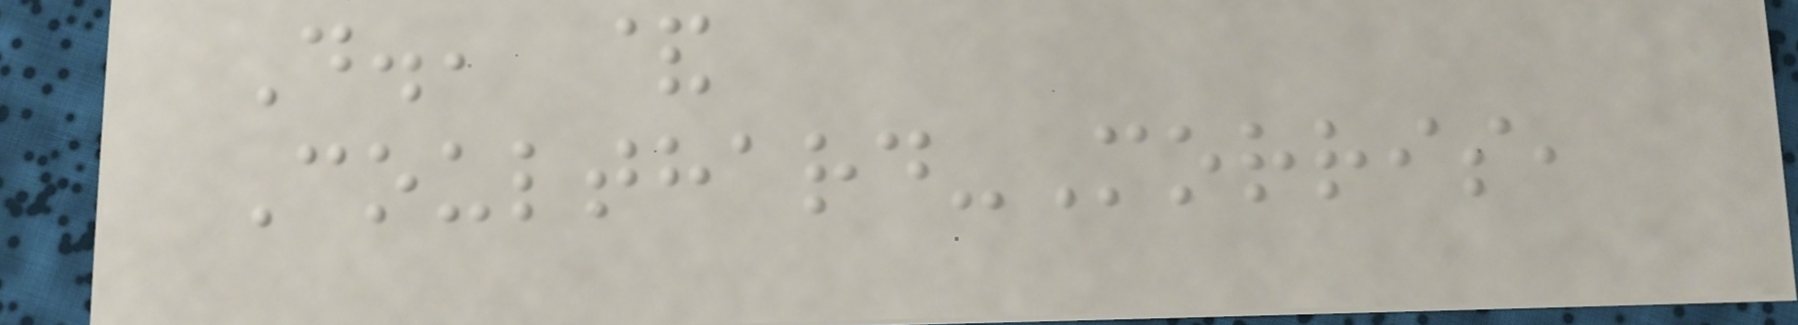D., &
Coulthard-Morris,
